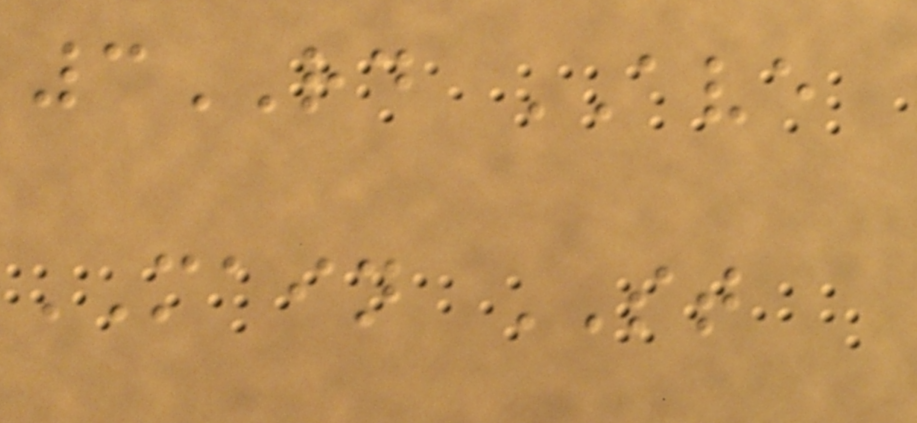3RD AVE
MAIN ST
